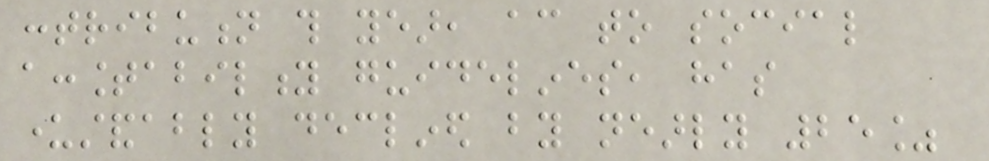contribution this year, according to social
accountability guidelines, has
understandably declined by nearly 25%
